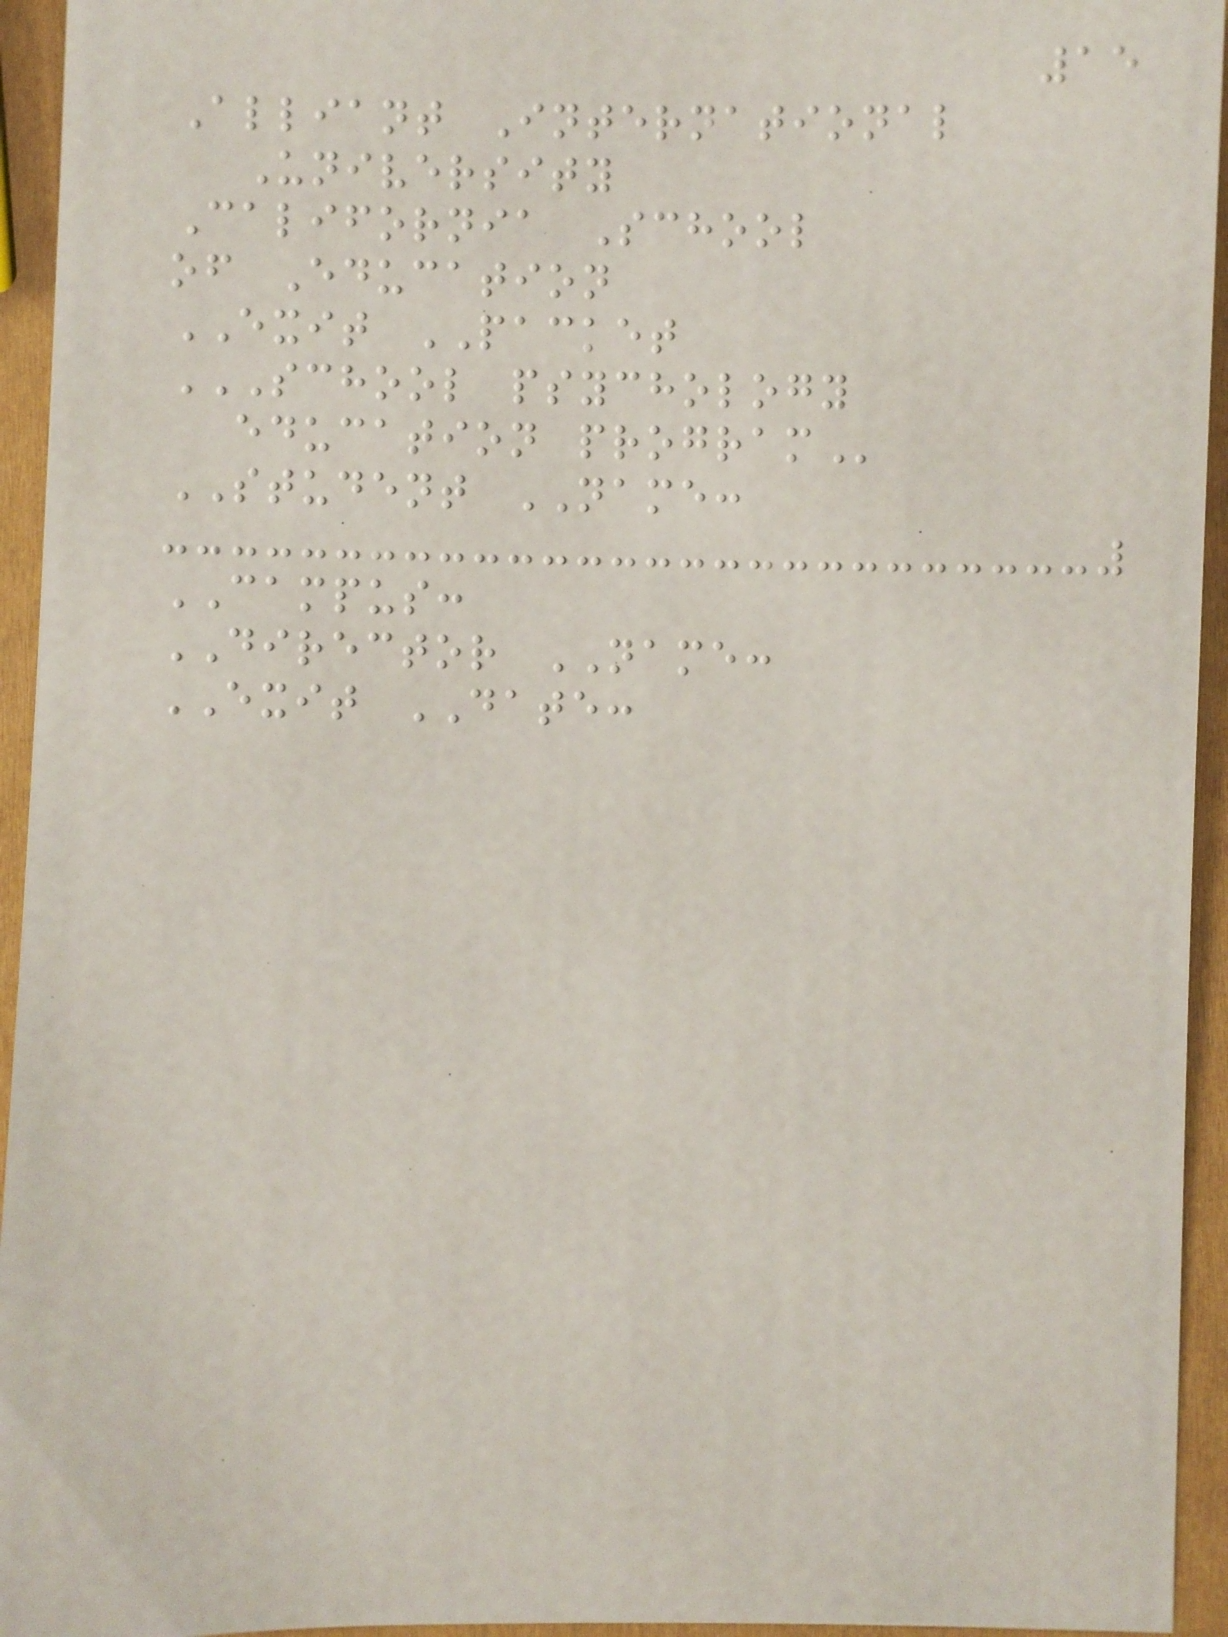15
Alliant International
University
California School
of Education
EXIT PACKET
SCHOOL PSYCHOLOGY
EDUCATION PROGRAM
STUDENT NAME:
CAMPUS:
DIRECTOR NAME:
EXIT DATE:
